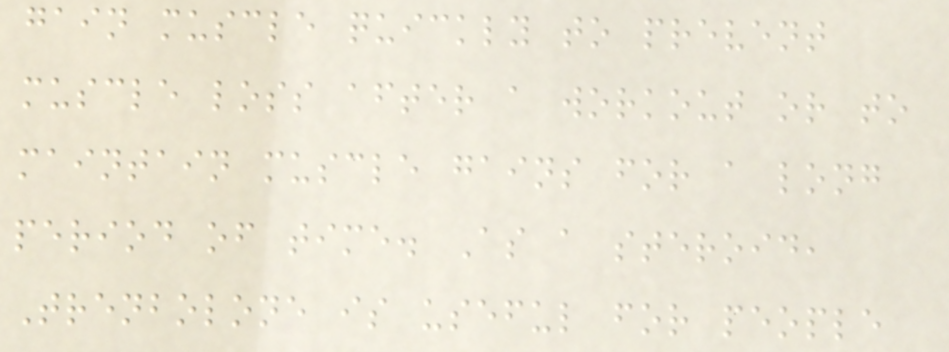gain muscle quickly to prevent
muscle loss after a workout or to
maintain muscle gains for a long
period of time. As a steroid,
Trenbolone is useful for people
